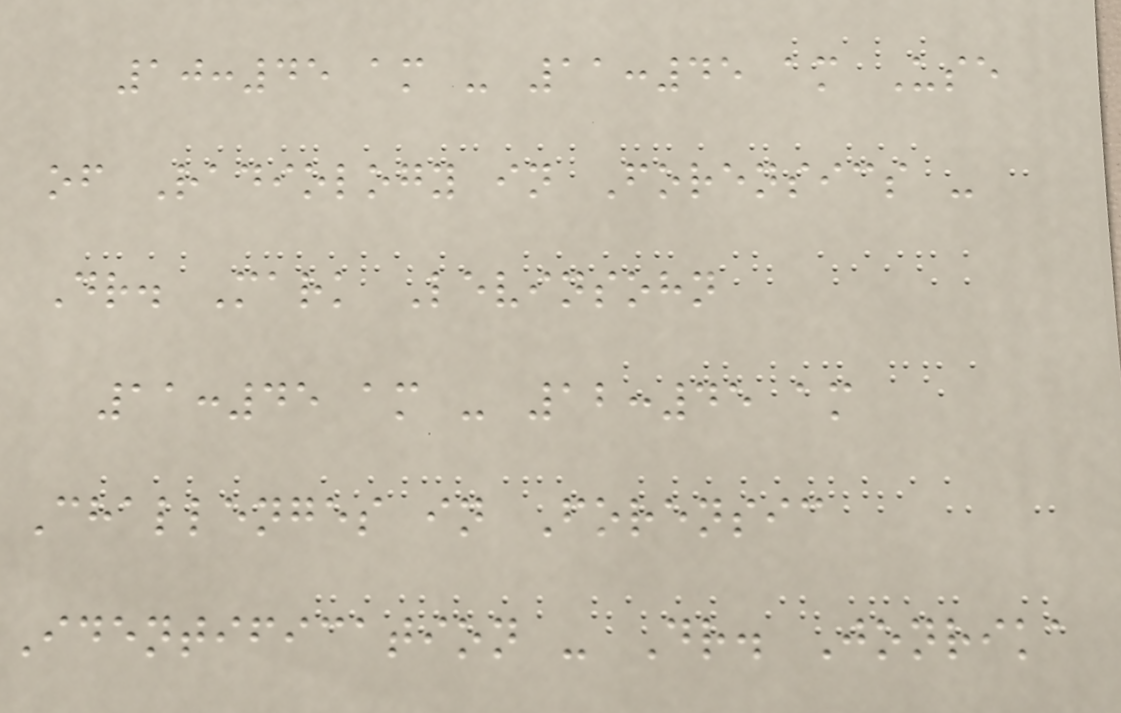10:45 am - 11:45 am Use
of Radiology in Forensics -
Dr. Mark Levinsohn
11:45 am - 12:45 am
Challenges in Forensic
Identification - Dr. Jonrika
